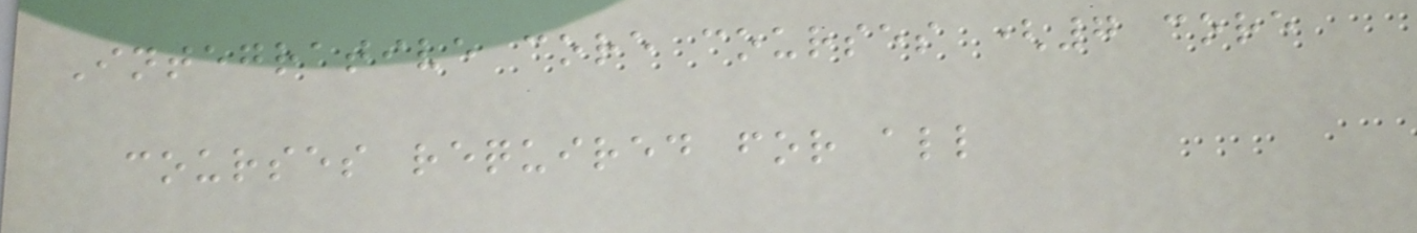Integrative core courses (7 core
courses required for all
